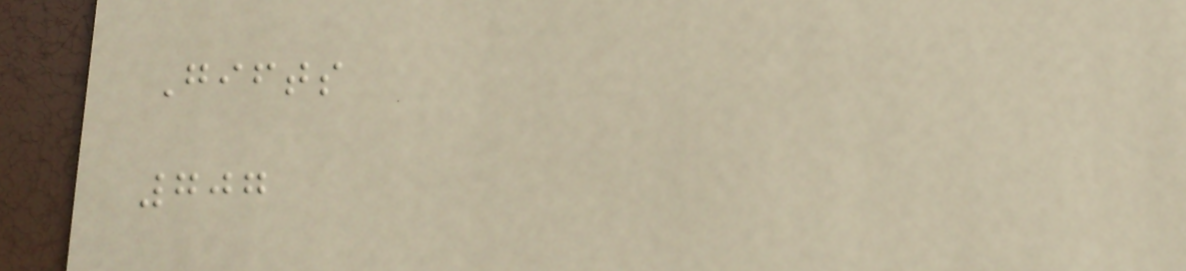Gifts
707
